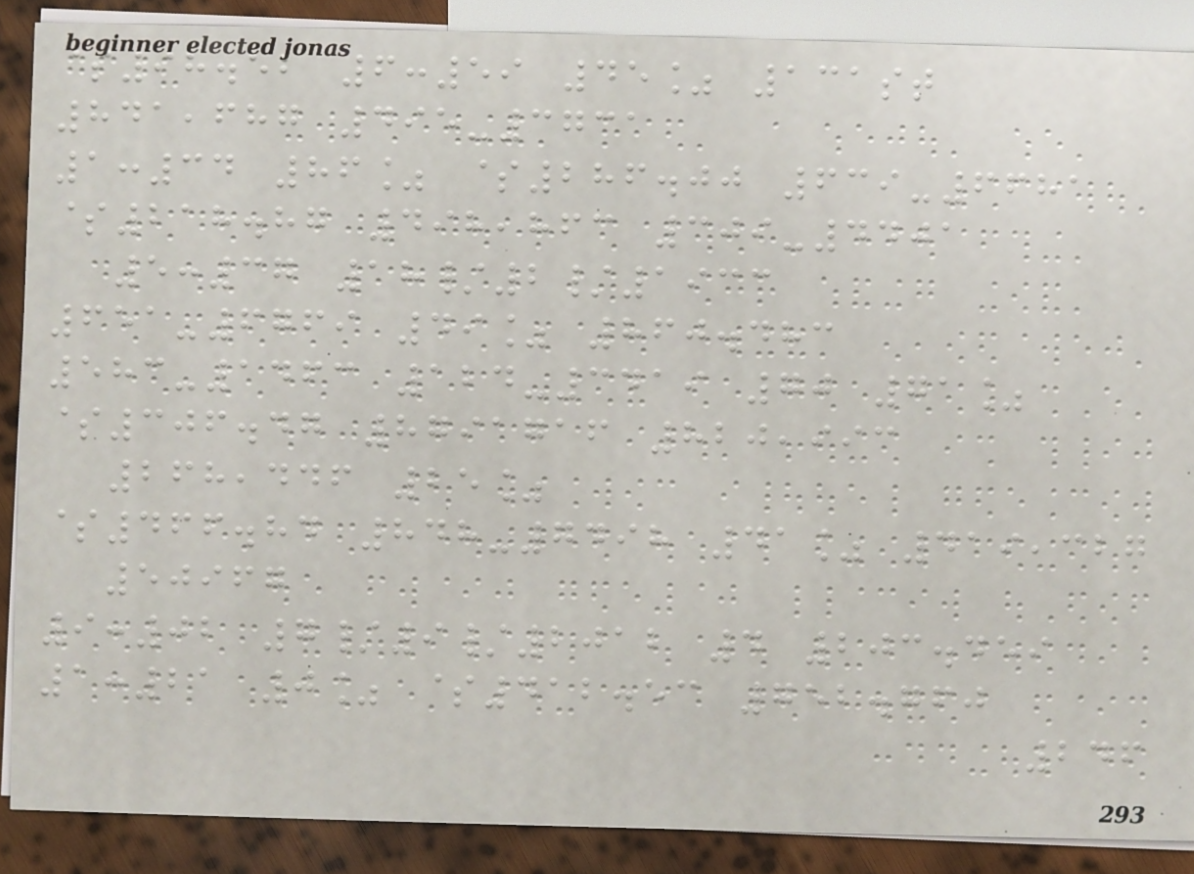$98.52 6:59 45% 131st
841,687 495-3731
1:34 86% $286.00 639-6681
$218.87 498,863 309-4401
5:37 18/2/1933
651-6769 49% 860.483
583-1463 124-3419 70 71%
$306.47 8791716 820,993
268,446 25%
$466.84 848-7498 41% 419,327
50967
9:02 7/9/2012 4 203.459
1:21 0% $412.53 752.760
246
